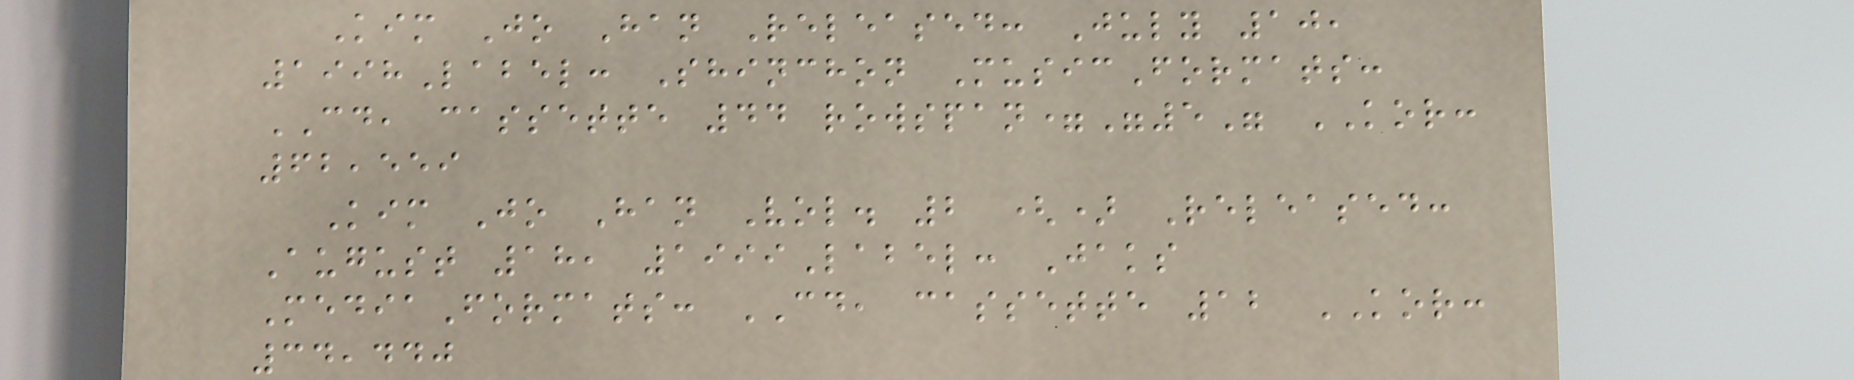Kim Jo Han Released: July 10,
1998Label: Shinchon MusicFormats:
CD, cassette 44 rowspan="5" KOR:
62,559
Kim Jo Han Vol. 2 () Released:
August 18, 1999Label: Jaks
MediaFormats: CD, cassette 12 KOR:
34,440
